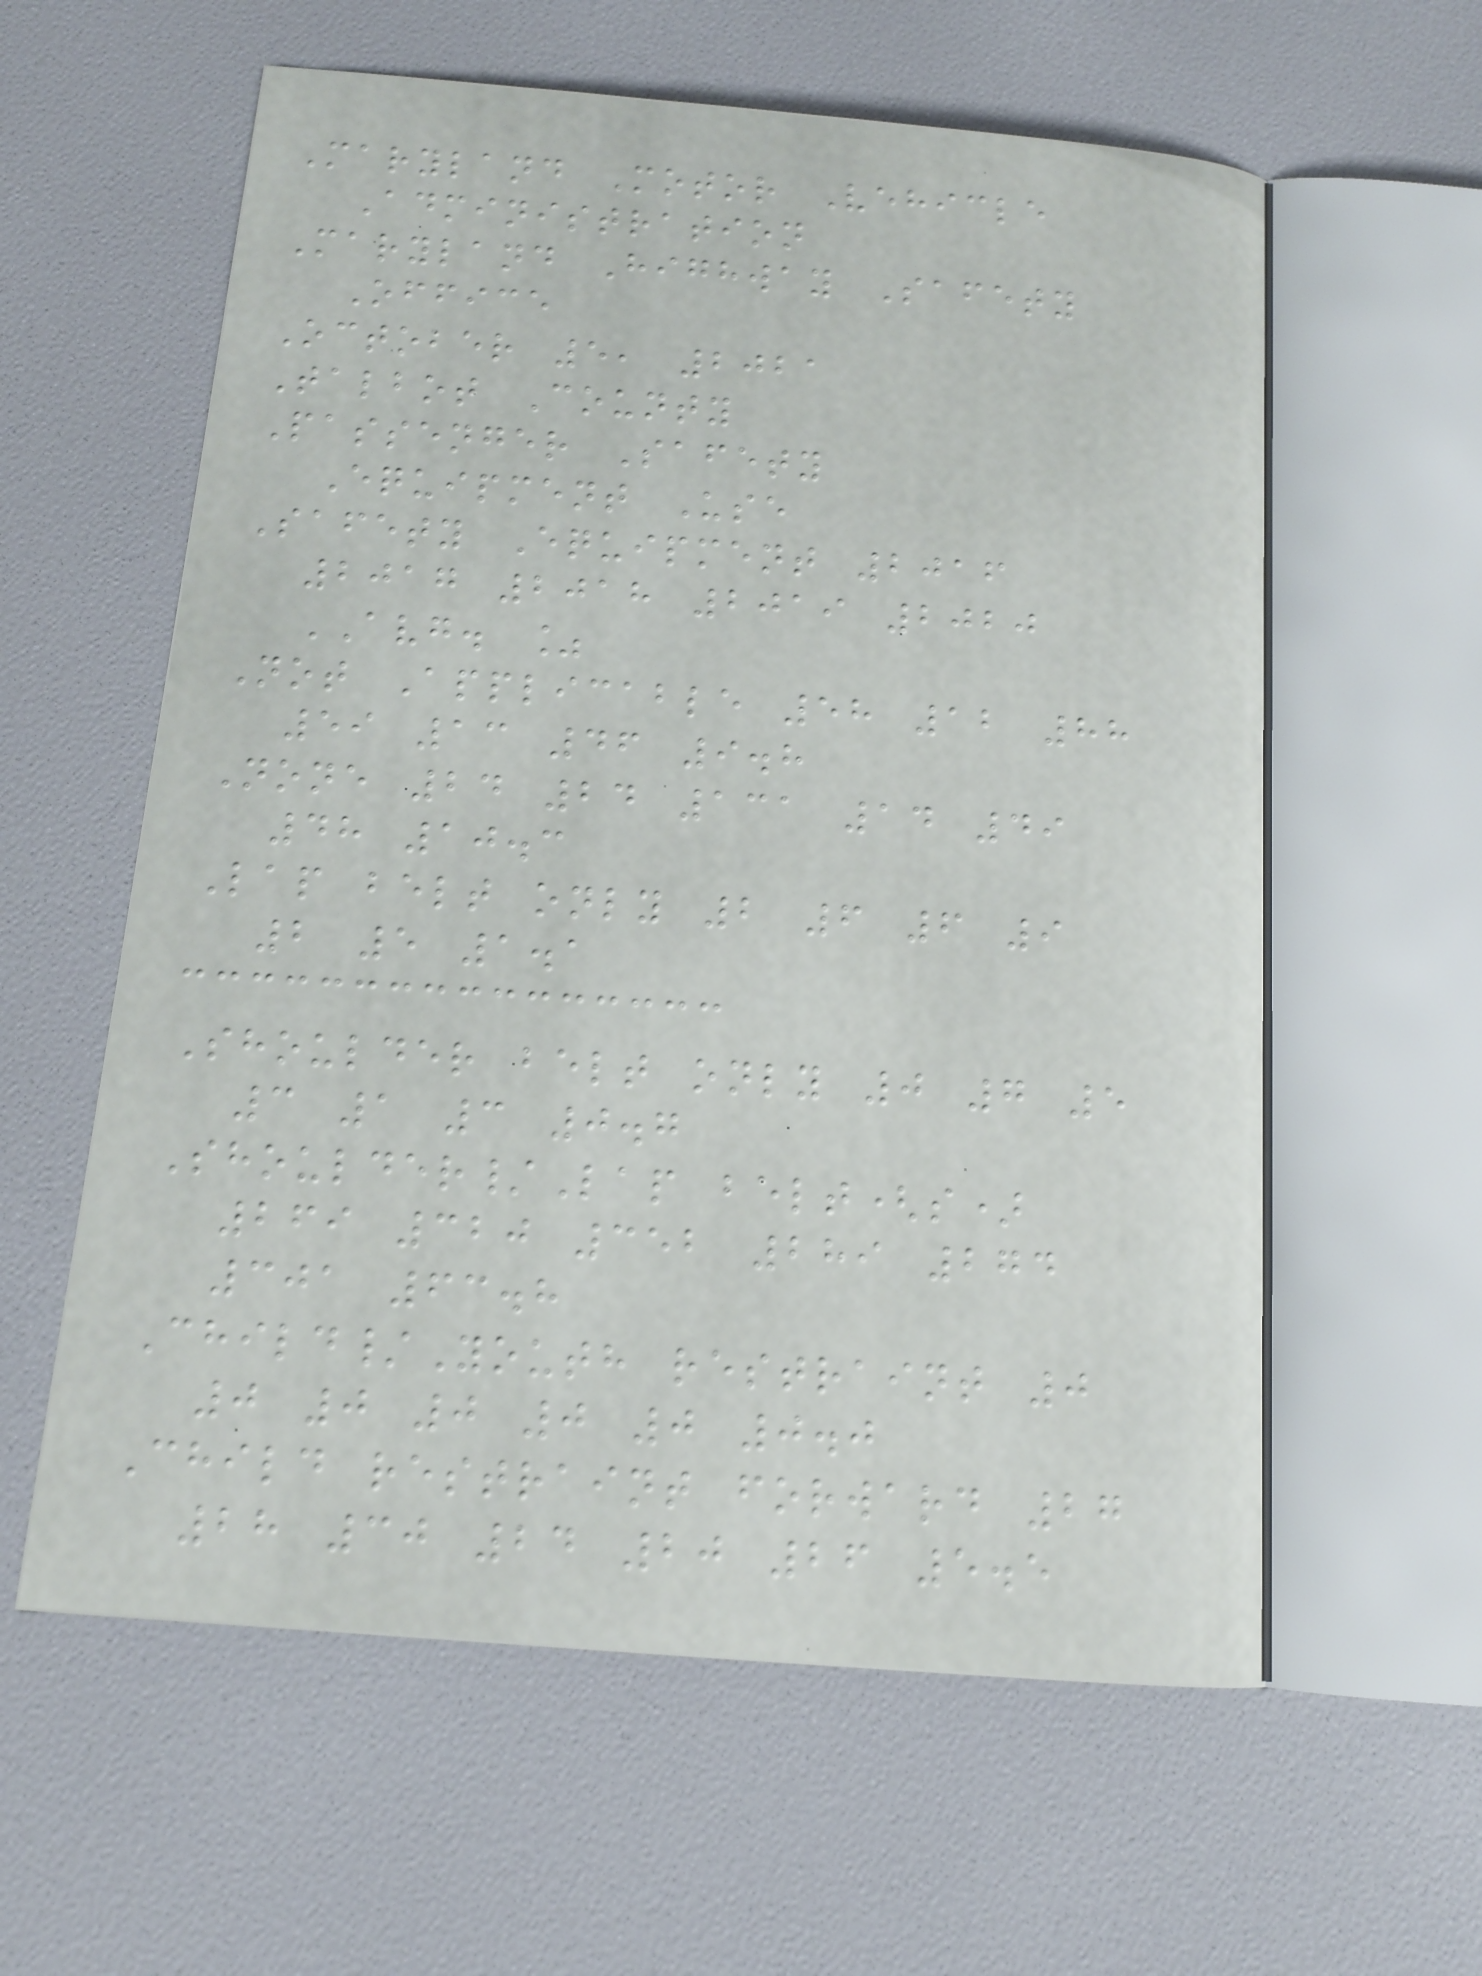Maryland Motor Vehicle
Administration
Maryland Highway Safety
Office
October 5, 2021
Talbot County
Passenger Safety
Equipment Use
Safety Equipment 2016
2017 2018 2019 2020
AVG. %
Not Applicable 58 12 88
59 13 46 9.8
None 24 24 131 14 49
48 10.3
Lap belt only 2 6 6 9
2 5 1.1
Shoulder belt only 0 7 5
3 1 3 0.7
Shoulder/Lap belt(s)
269 320 352 289 274
301 63.8
Child/Youth restraint 0
0 0 0 0 0 0.0
Child restraint forward 27
28 30 24 20 26 5.5
